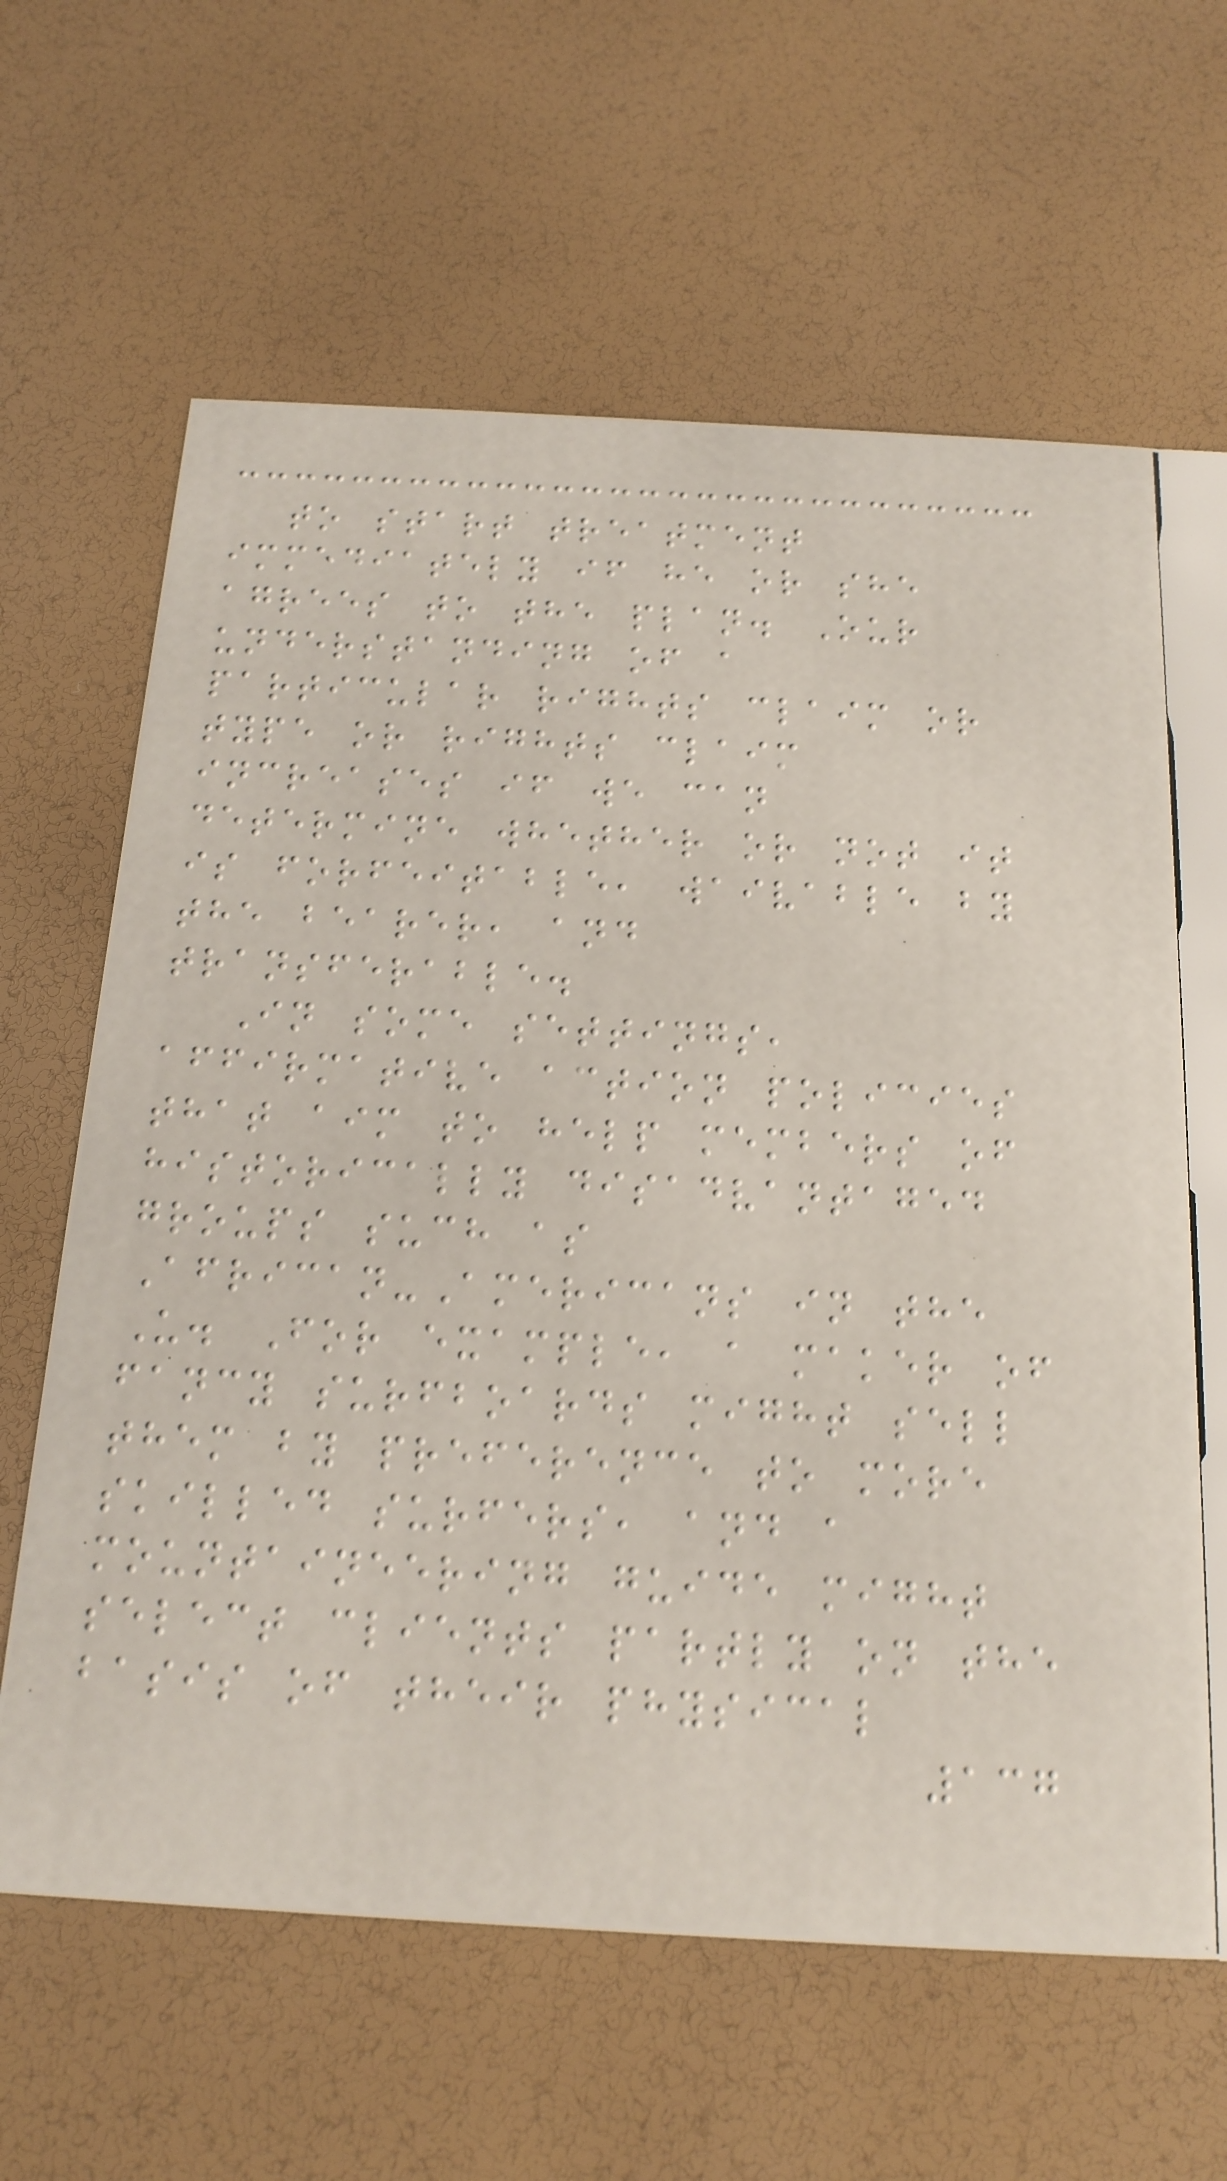to start treatment
immediately if he or she
agrees to the plan. Our
understanding of a
particular rights claim or
type or rights claim
increases if we can
determine whether or not it
is forfeitable, waivable by
the bearer, and
transferable.
In some settings,
affirmative action policies
that aim to help members of
historically disadvantaged
groups such as
African-Americans in the
U. For example, a maker of
fancy surfboards might sell
them by preference to more
skilled surfers, and a
mountaineering guide might
select clients partly on the
basis of their physical
137
